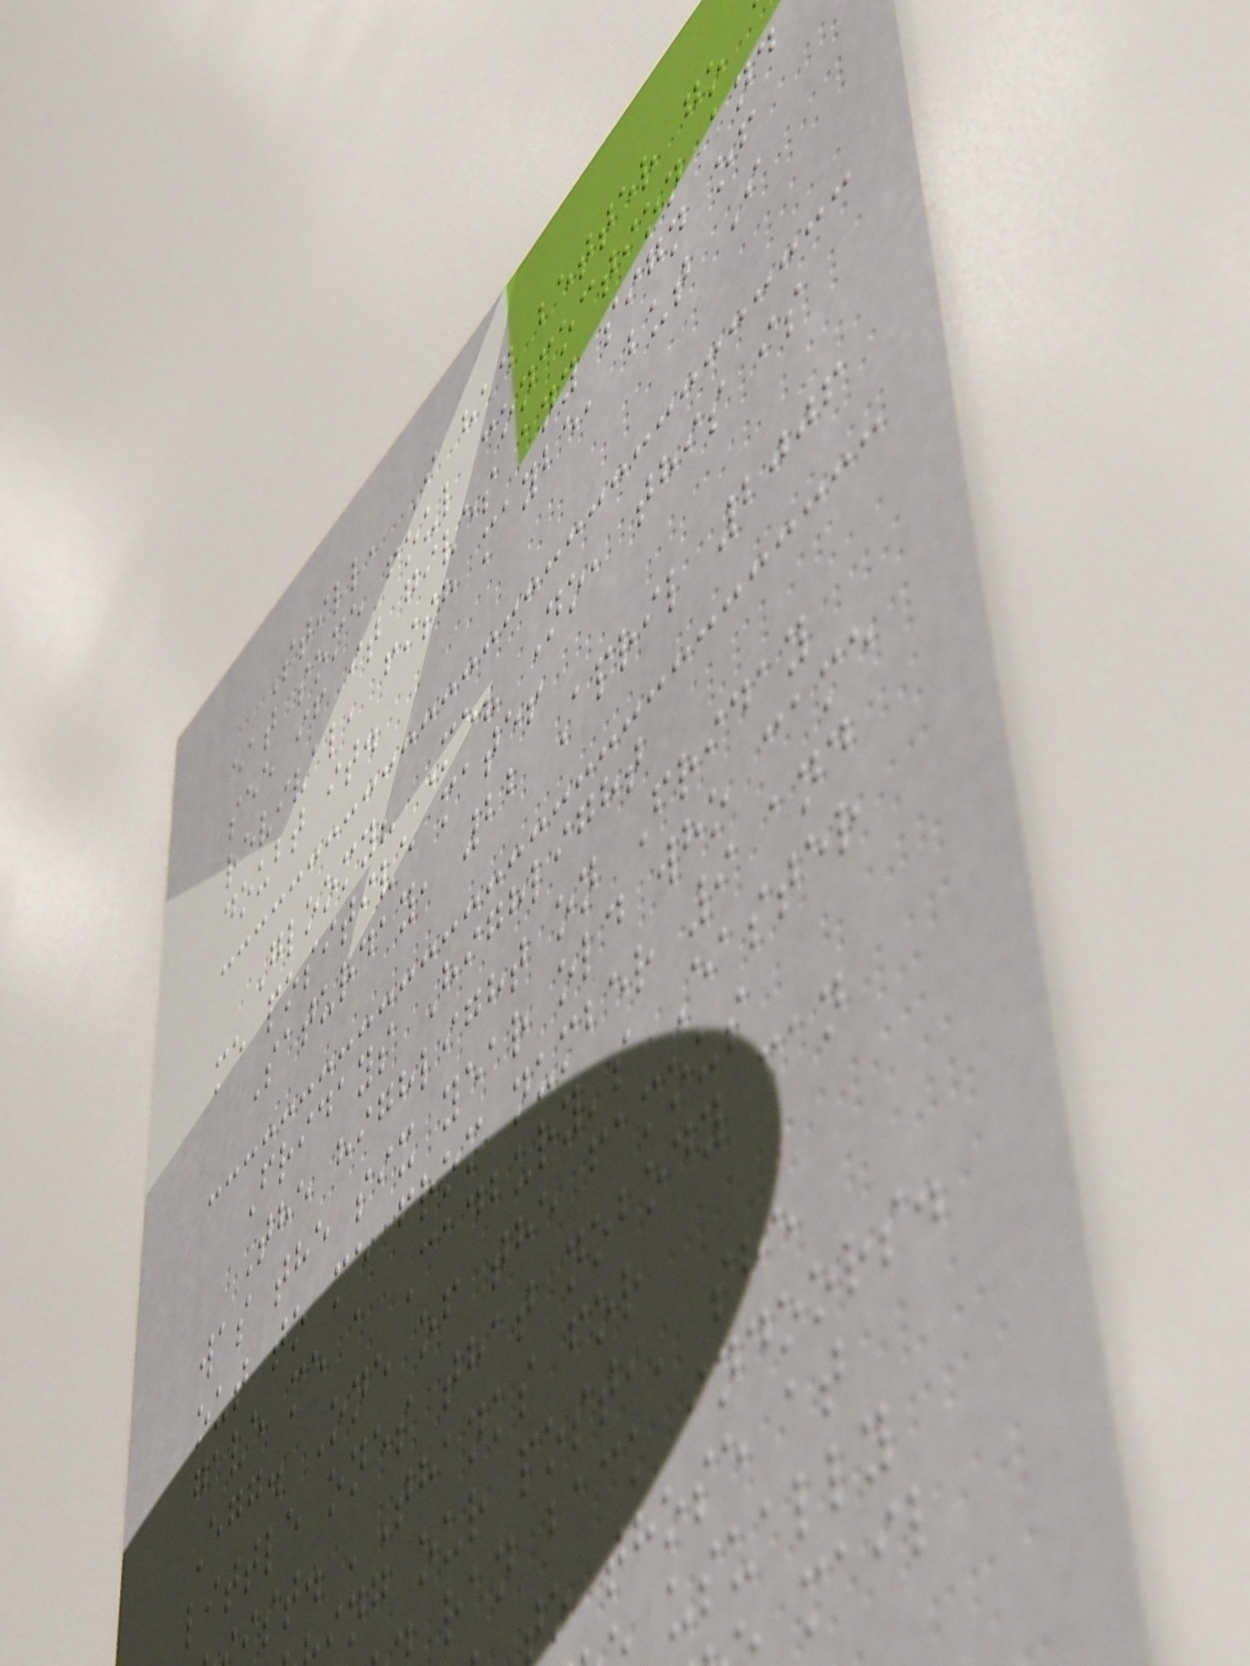Still, I had better go
eat some foul concoction and
see if it gives any sign of
revival, fish maybe, but I
doubt it.
Gloomy? Me? No, this is
me positive mate!
Saturday, 22 April 2006
Fridays Highlight
The highlight on Friday
was the six year old who came
out to me from number 9 and
gave me a Cadbury's Easter
Egg. One of the famous
little ones that nobody can
ist. 'Thanks for
ing our post,' she
ran back indoors.
to those at
usually
